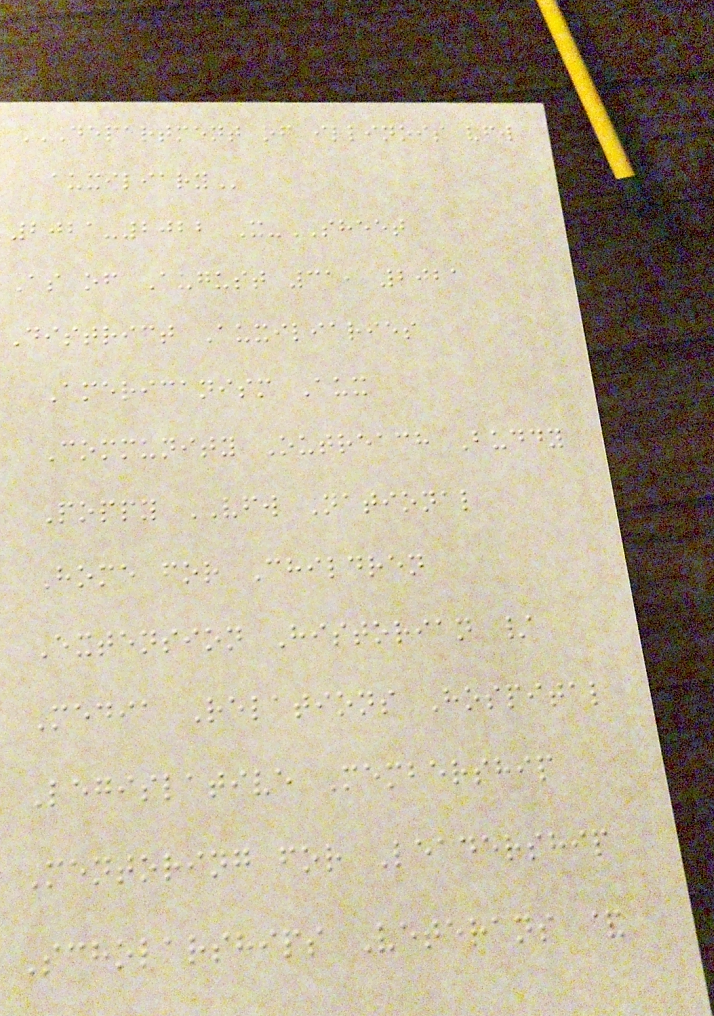DEPARTMENT OF ILLINOIS VFW
AUXILIARY
2021-2022 X-SHEET
As of August 31, 2021
District Auxiliaries
Americanism Aux
Community Outreach Buddy
Poppy VFW National
Home for Children
Extension Historian /
Media Relations Hospital
Legislative Membership
Mentoring for Leadership
Scholarships Veterans &
